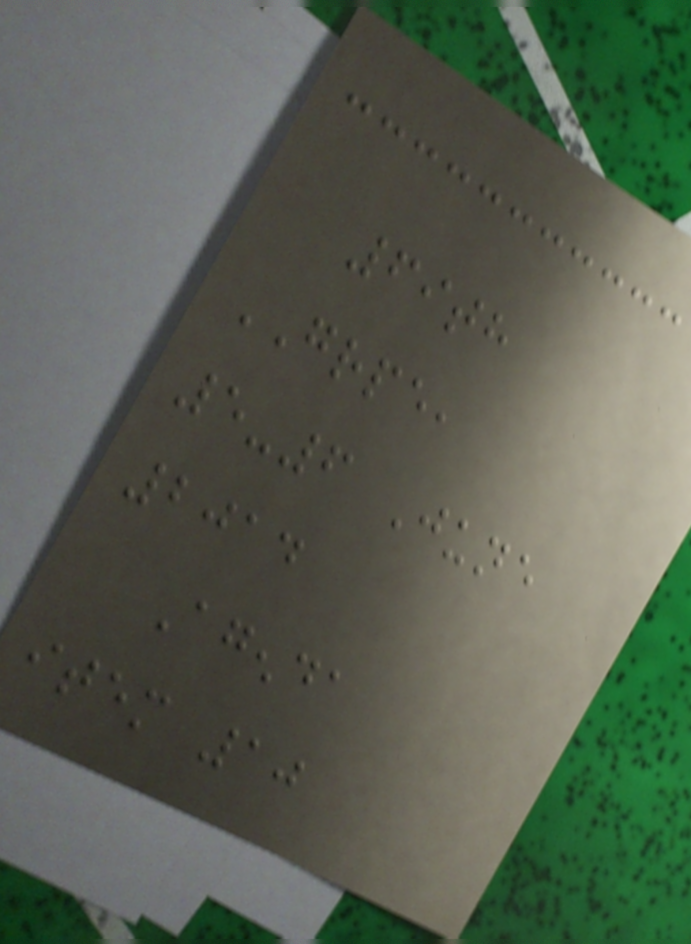69th
GRPE,
5-6 June
2014
Agenda
item 10
